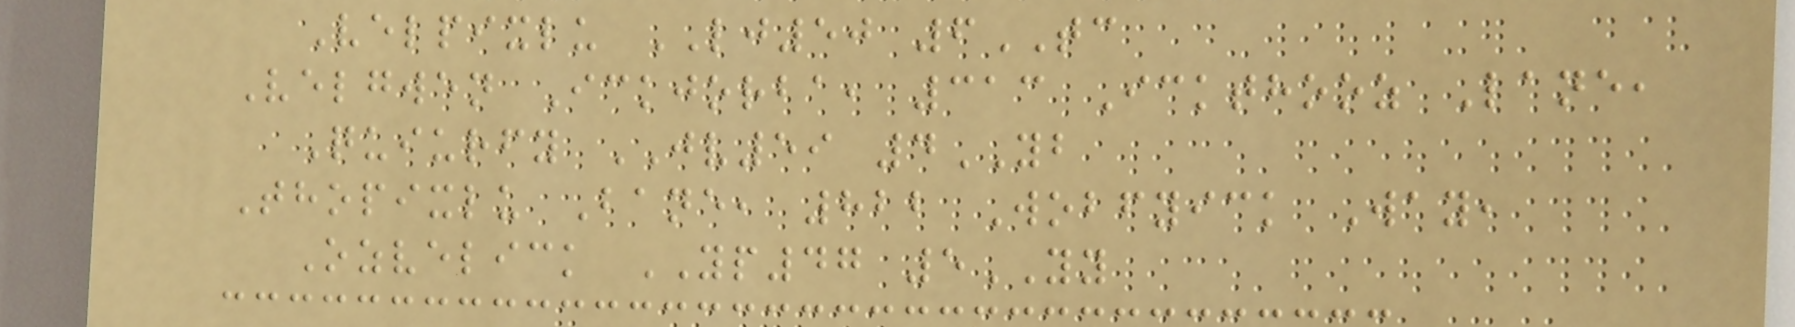Velpixlu LJ50 6TC
Velgwen Ickjorba, 313 Ickthooz Lane,
Quiurfy JV59 4YB
Thopixlu Bane, 822 Wobfyick Way,
Ozvelick YP47 5YY
